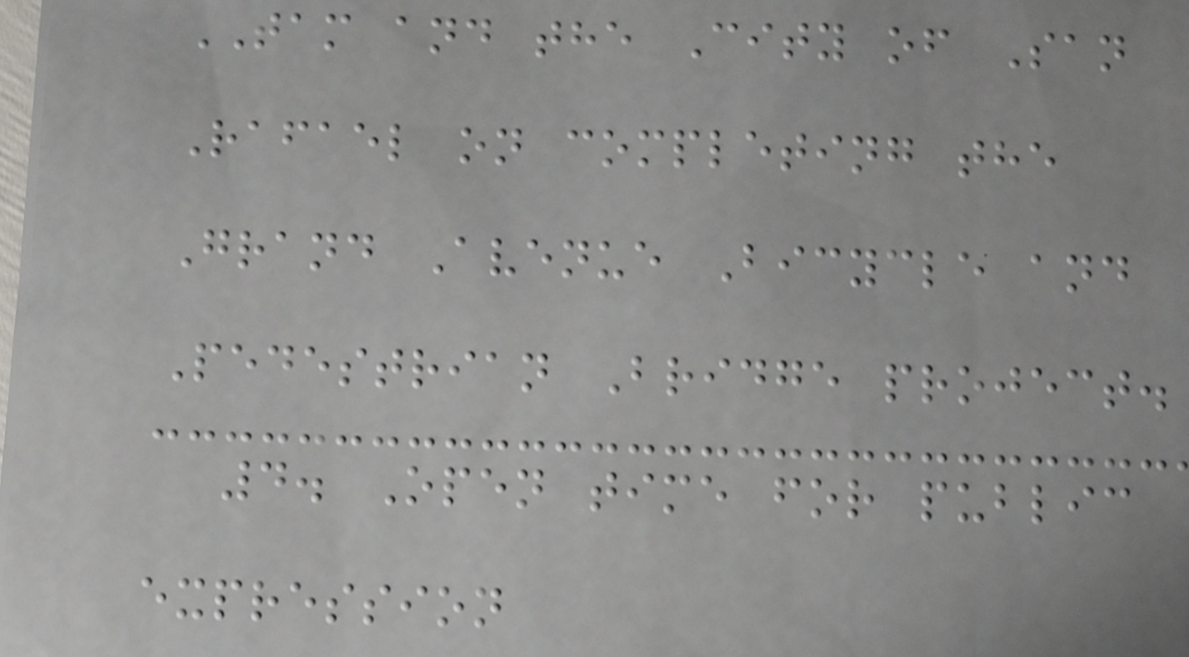TAM and the City of San
Rafael on completing the
Grand Avenue Bicycle and
Pedestrian Bridge project.
4. Open time for public
expression
